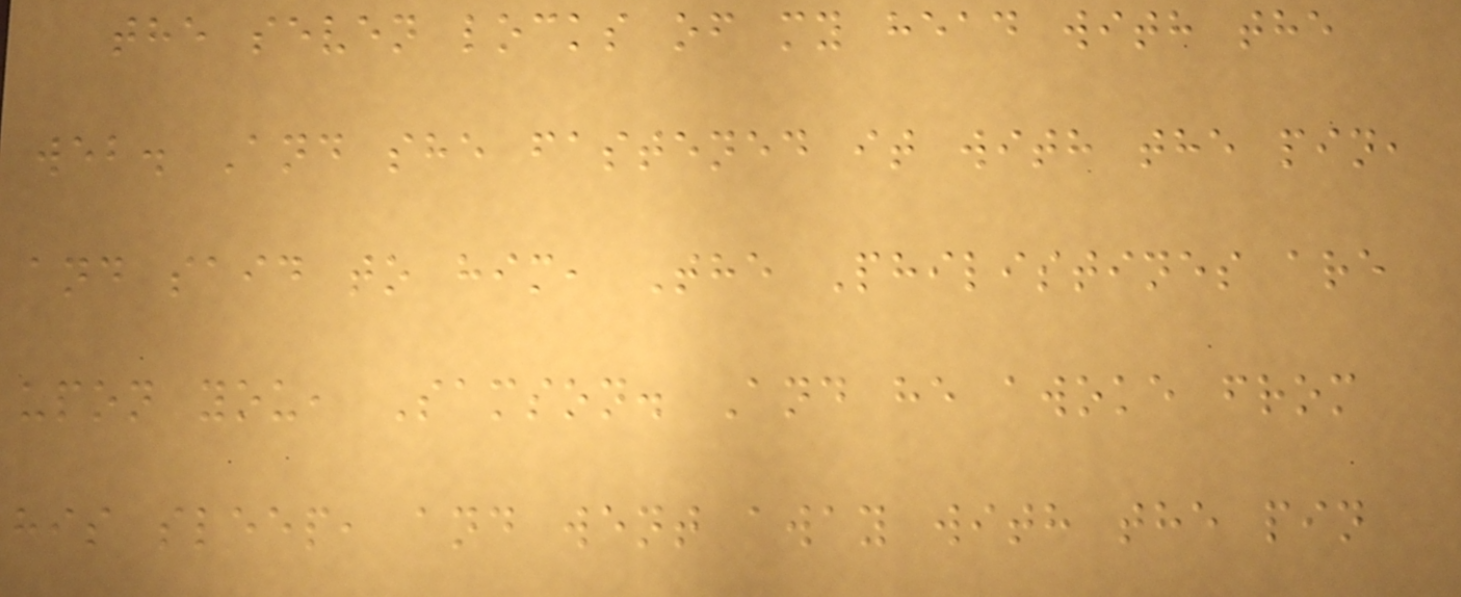the seven locks of my head with the
web. And she fastened it with the pin,
and said to him, The Philistines are
upon you, Samson. And he awoke from
his sleep, and went away with the pin
